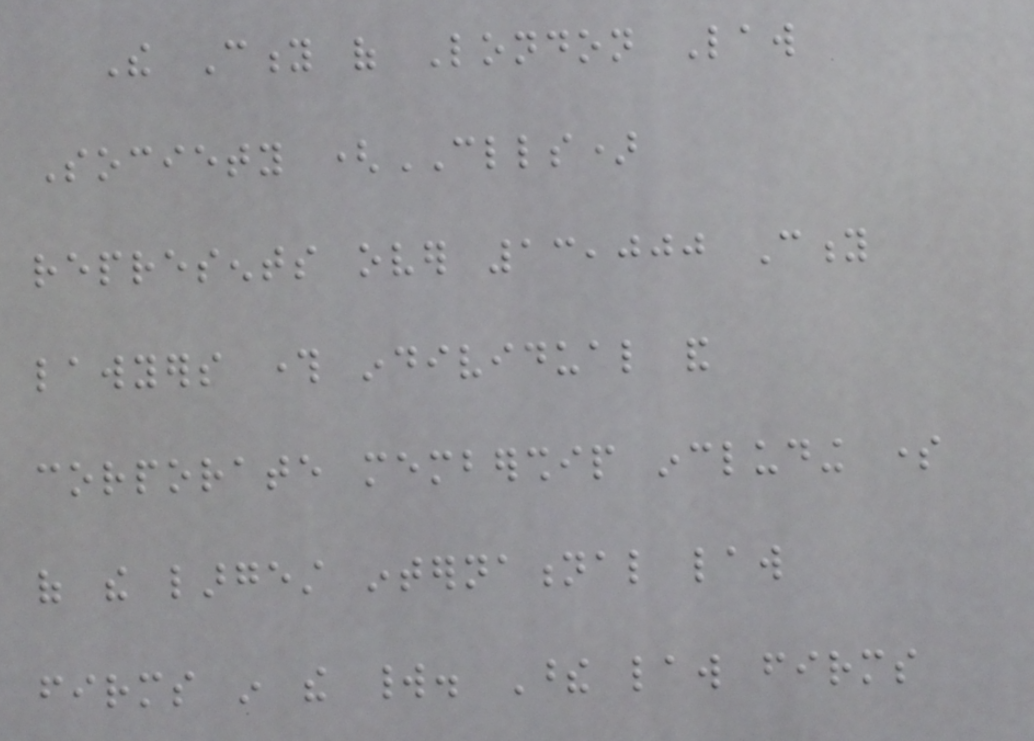The City of London Law
Society (CLLS)
represents over 13,000 City
lawyers through individual and
corporate membership including some
of the largest international law
firms in the world. These law firms
